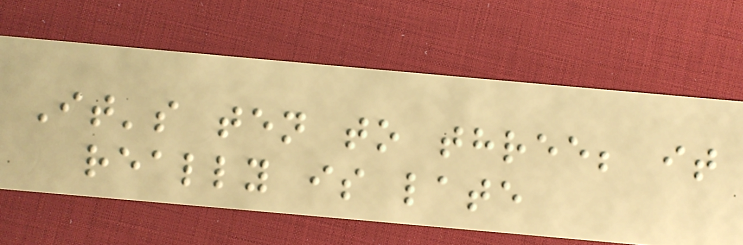It's ten to three; it
really is late
